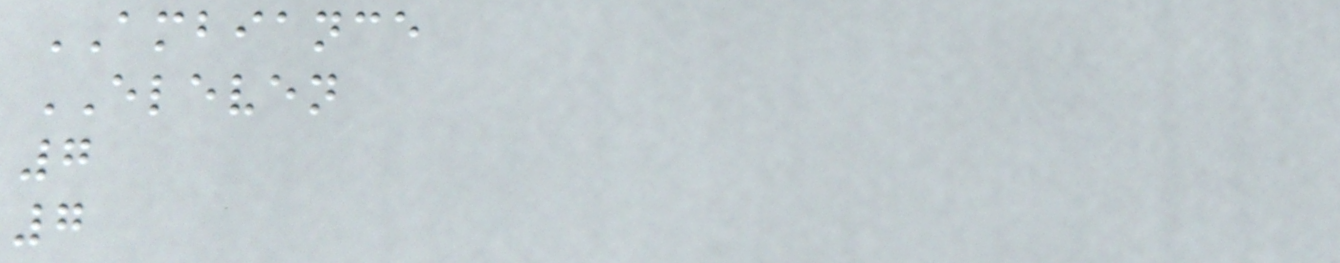AMBIANCE
ELEVEN
7
7
